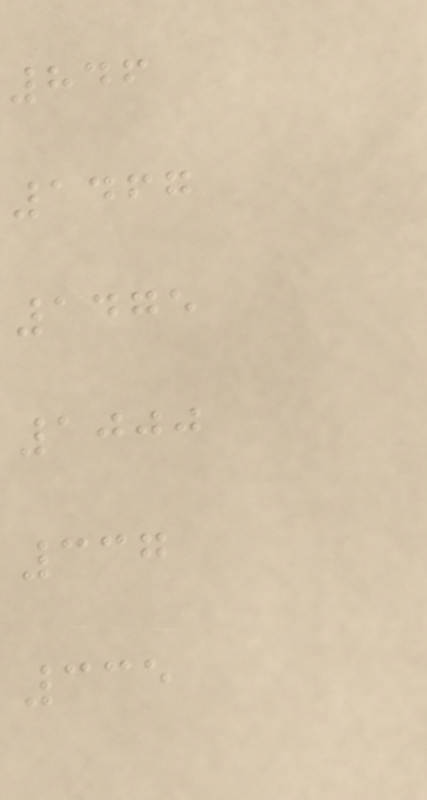846
1467
1475
1000
337
335
